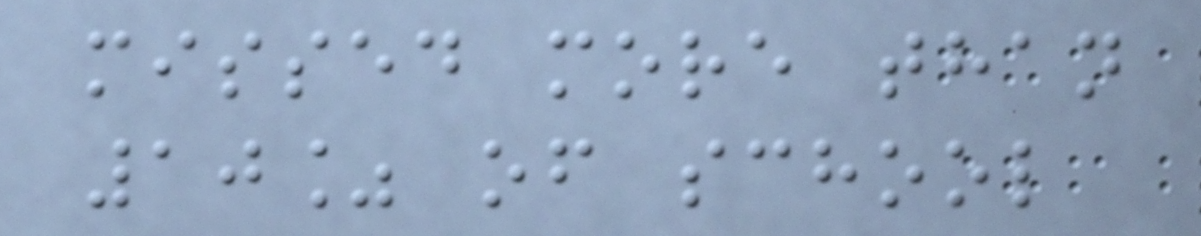missed more than
10% of school
